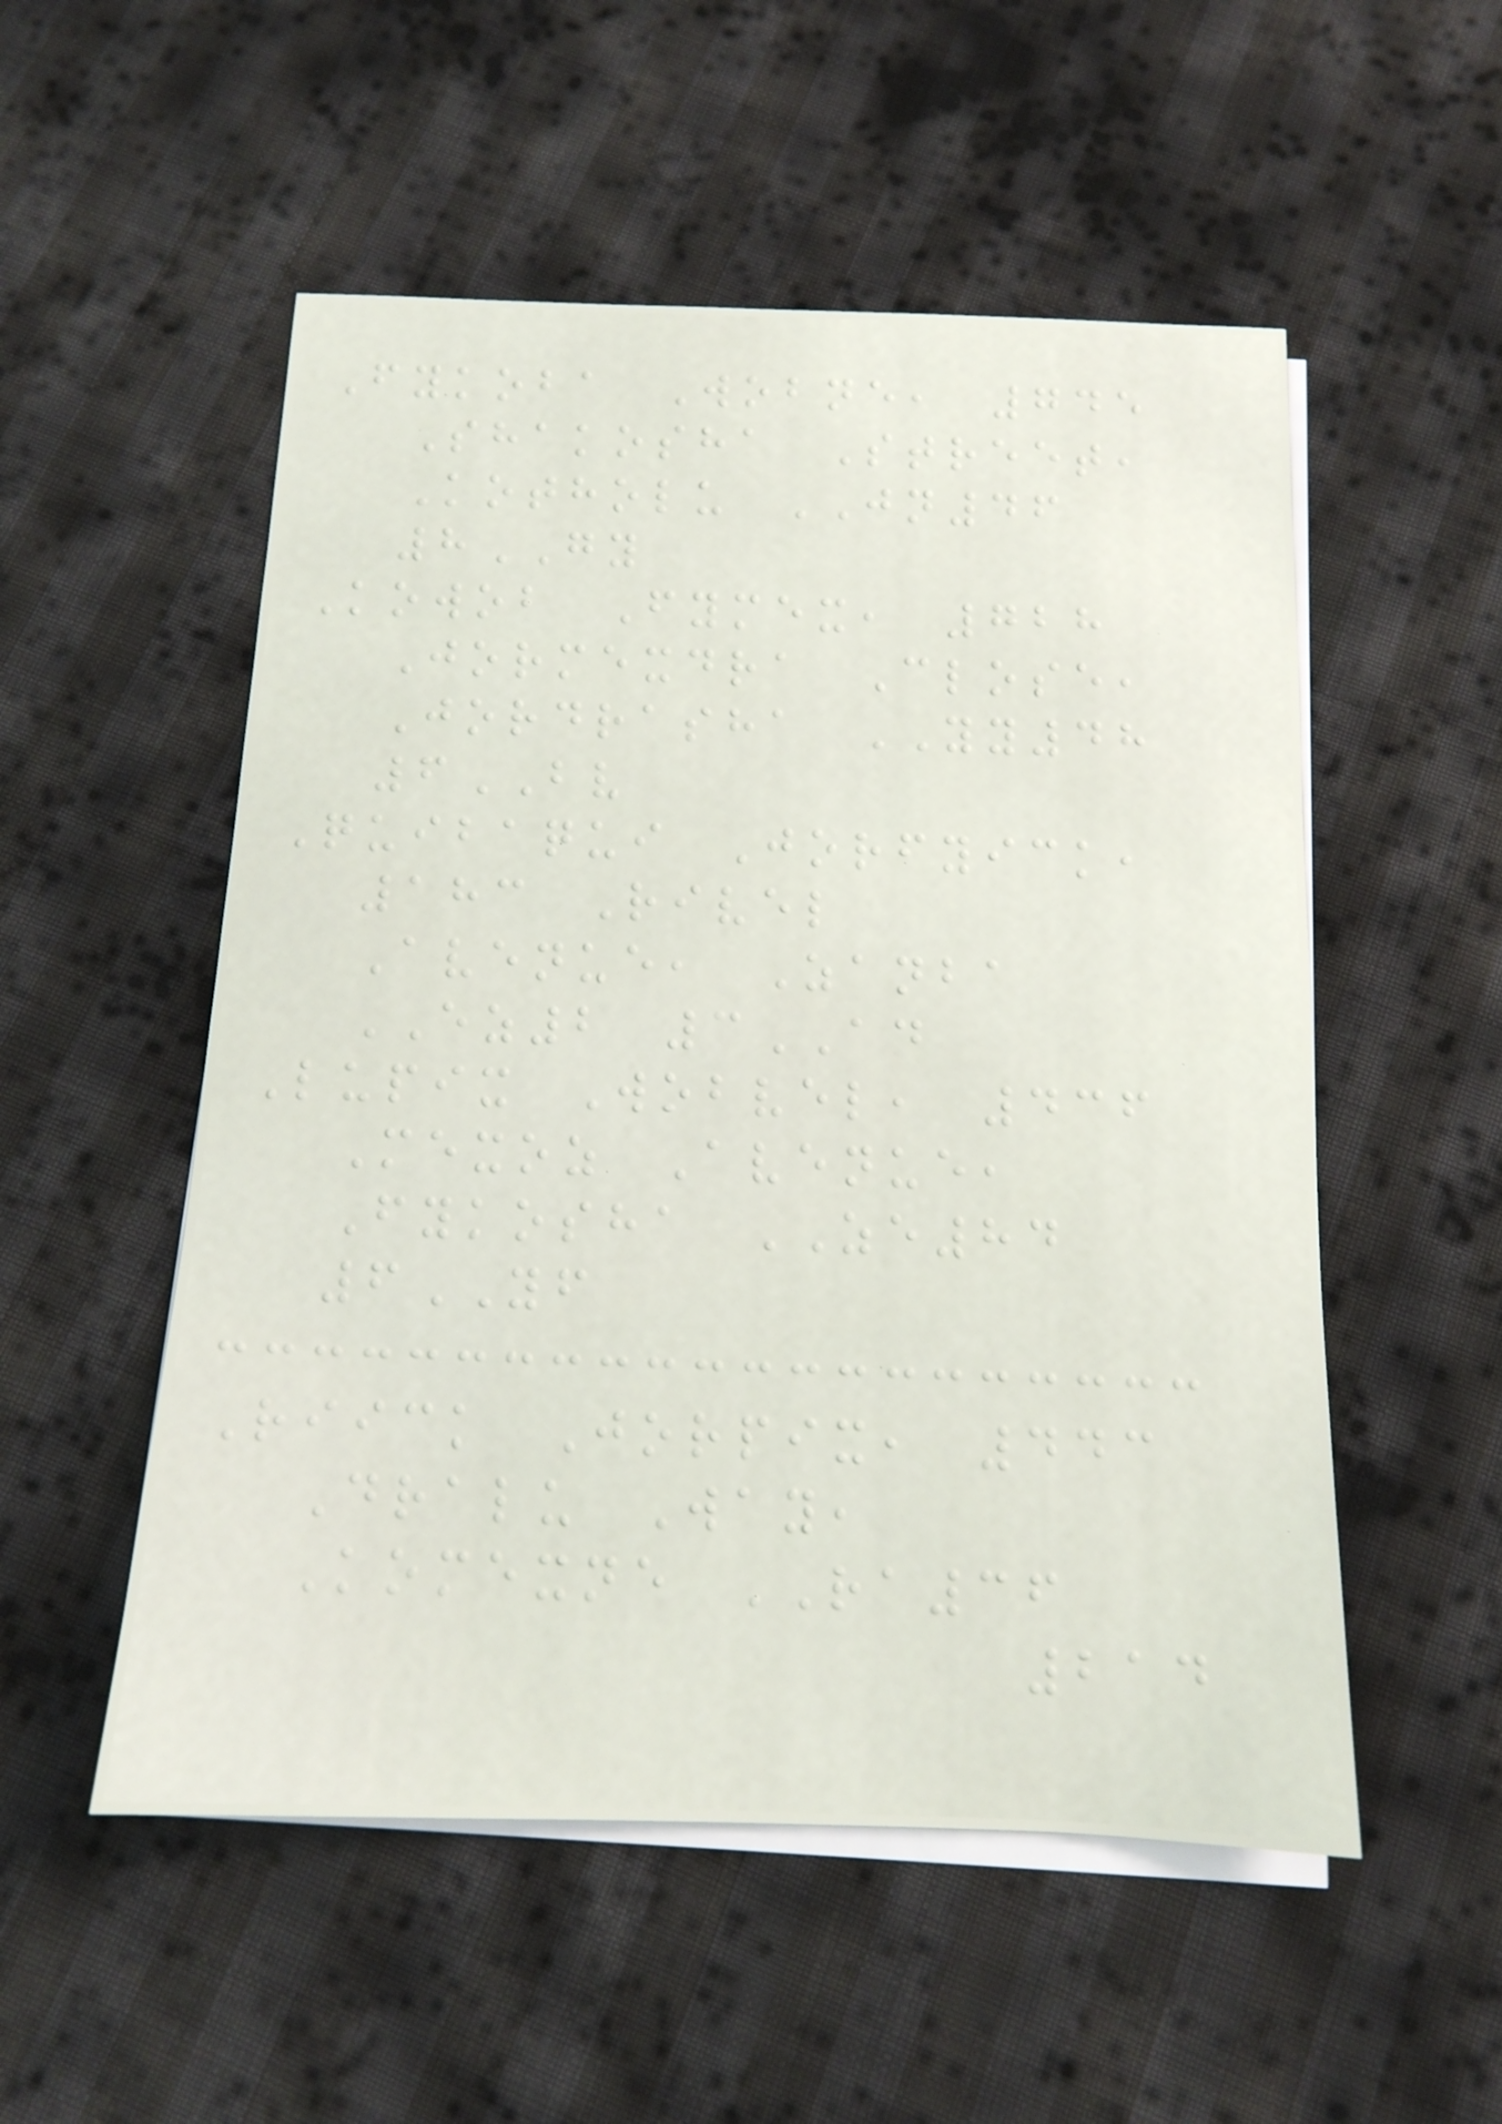Fykoba Wobne, 745
Shakosha Street,
Kotholu JN46
8GY
Kowob Fymex, 728
Jormexdra Close,
Jordrasha YY48
6BV
Quibaqui Jorfyick,
183 Rivel
Avenue, Zanba
EZ2 3AD
Lupix Wobvel, 436
Mexoz Avenue,
Fykosha ZE84
6YF
Riick Jorpix, 443
Dralu Way,
Komexne RA36
214
